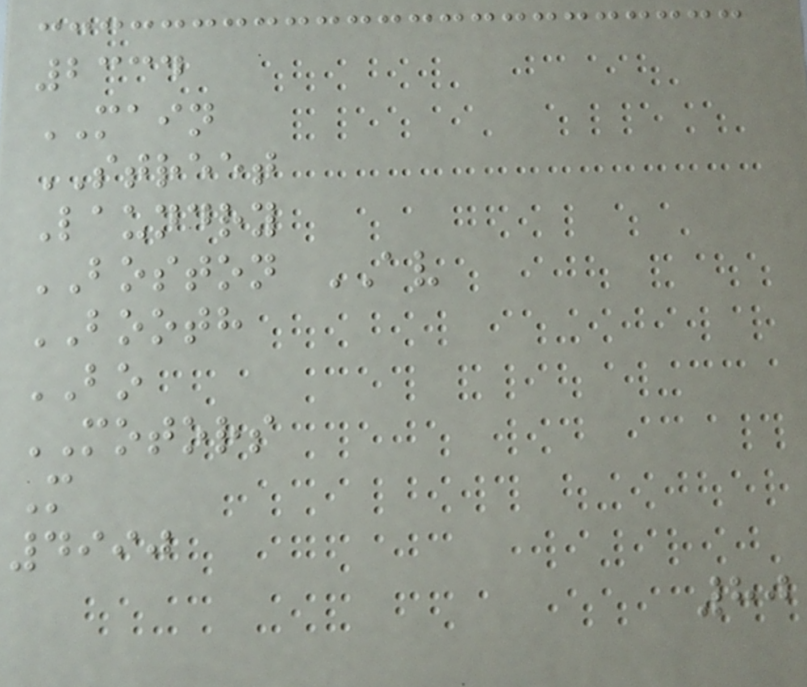2334
MAIN
STREET
Laundry
BOSTON AV
BOOTH
BO
MOTORS
M
4990
80
